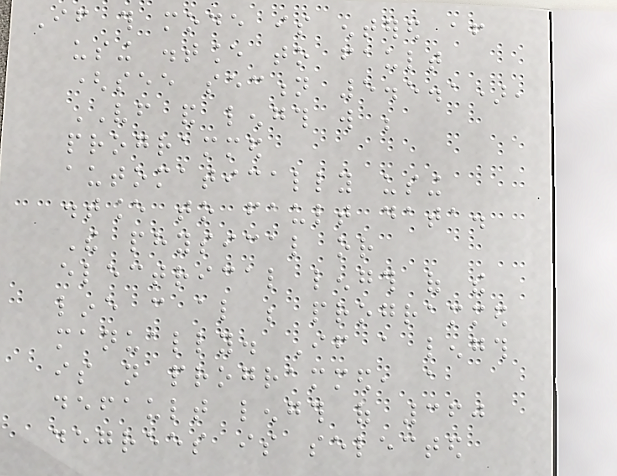If this mode is entered after
using distance to fault
(see section 5.5.1),
VF and length will be
programmed
automatically using
distance to fault data.
The physical or
electrical length of the
line can also be programmed
manually. If a length
is not programmed, a
default length of 360
degrees is selected
